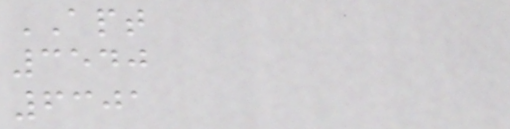APT
3540
6301
